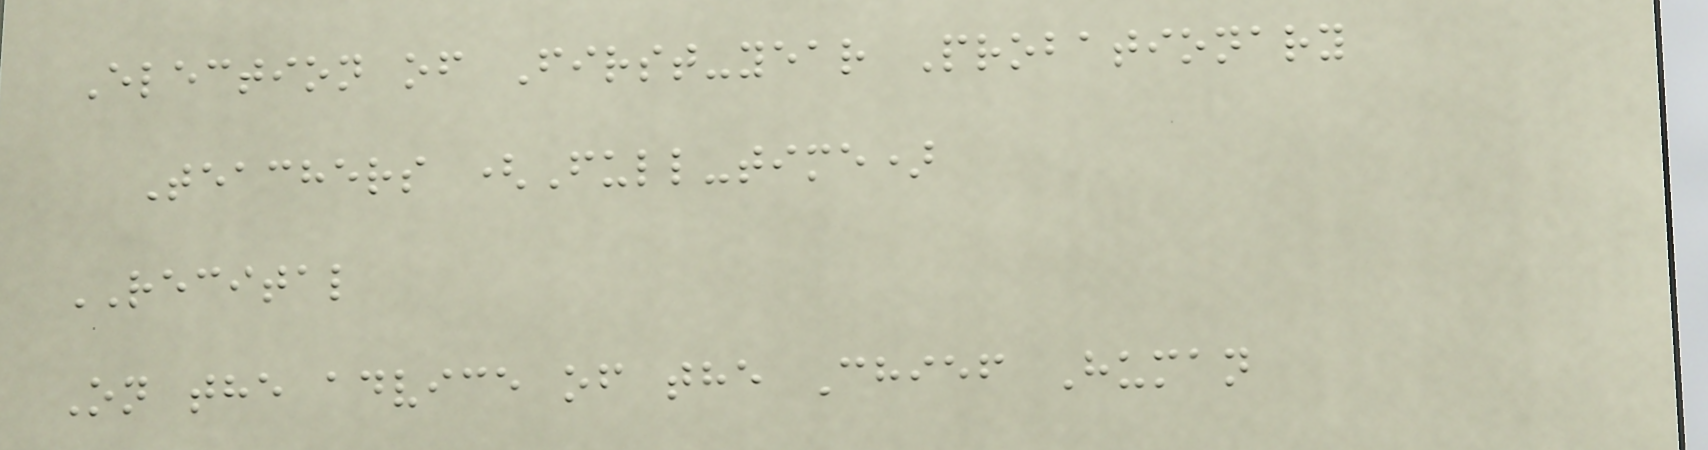Election of First-year Probationary
Teachers (Full-time)
RECITAL
On the advice of the Chief Human
